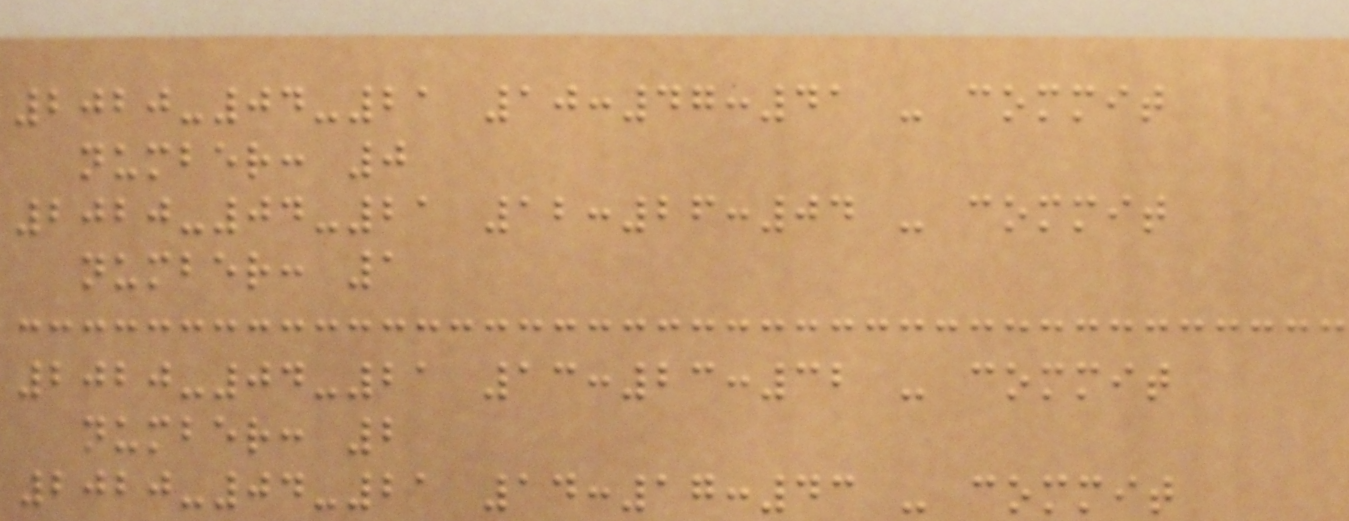2020-04-21 10:47:41 - commit
number: 0
2020-04-21 12:26:04 - commit
number: 1
2020-04-21 13:23:32 - commit
number: 2
2020-04-21 14:17:43 - commit
